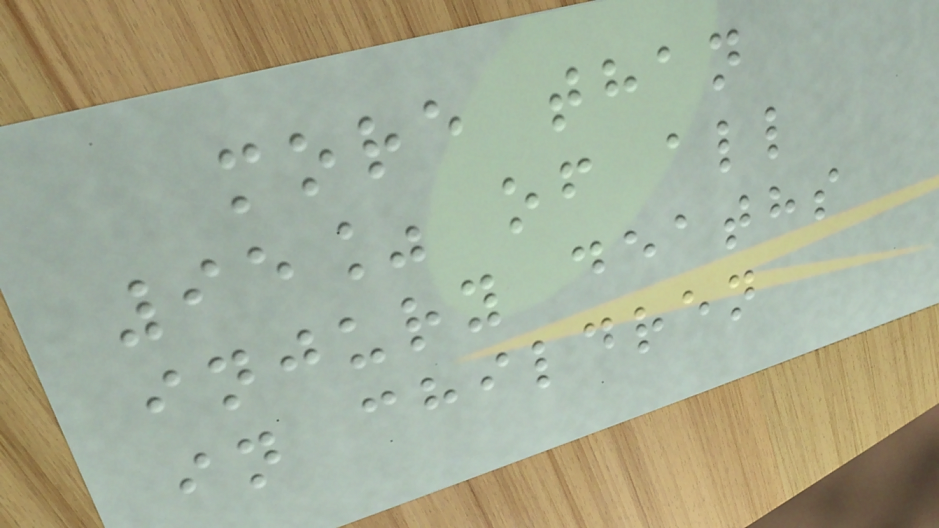more than
95% of all
injury deaths
in children
